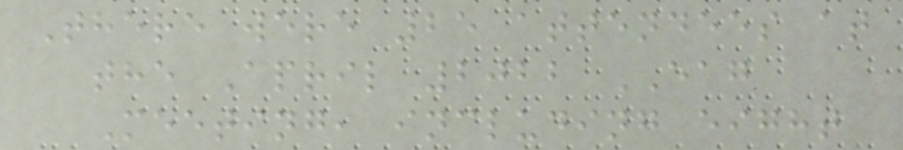There were 25 attendees at
the April 2022 EAG
Meeting, including eight
